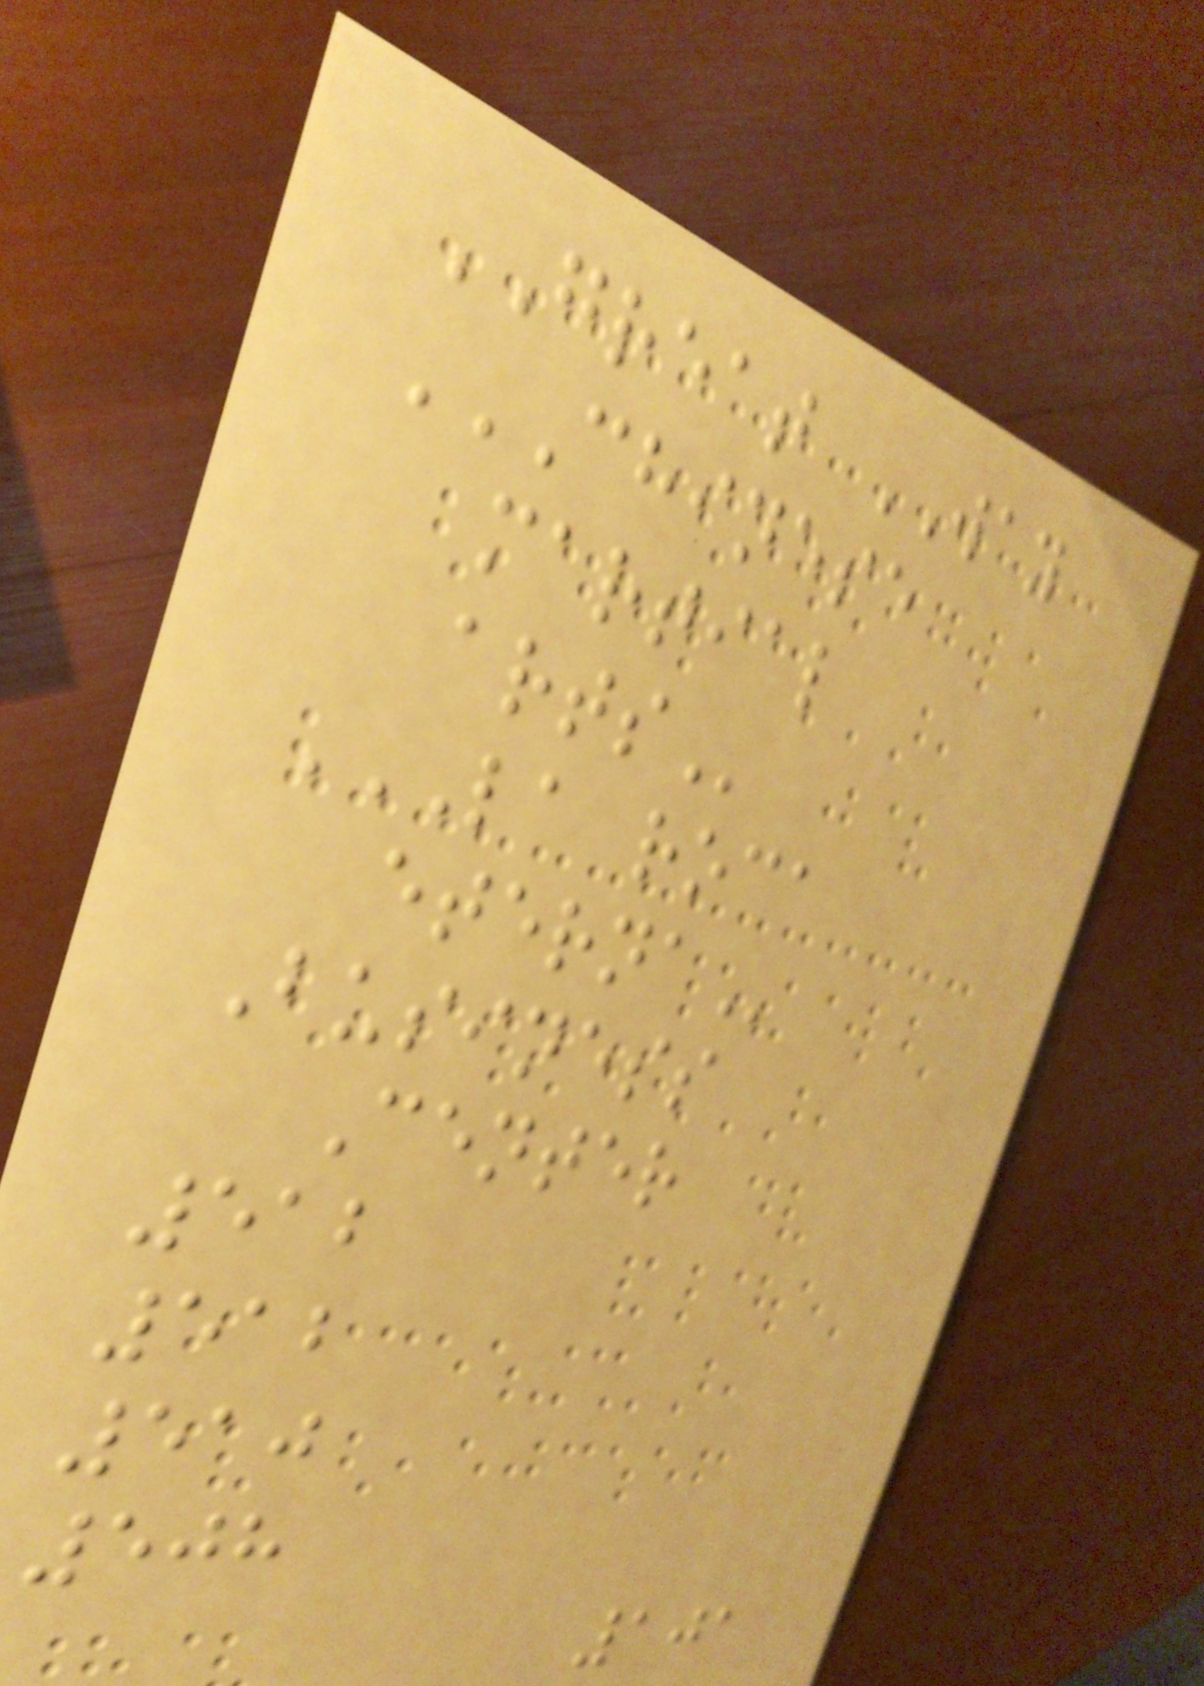GREAT WAY
CHINESE
MARTIAL
ARTS
LA ROCA
ETERNA
Business
Center
512
512
510
508
101
